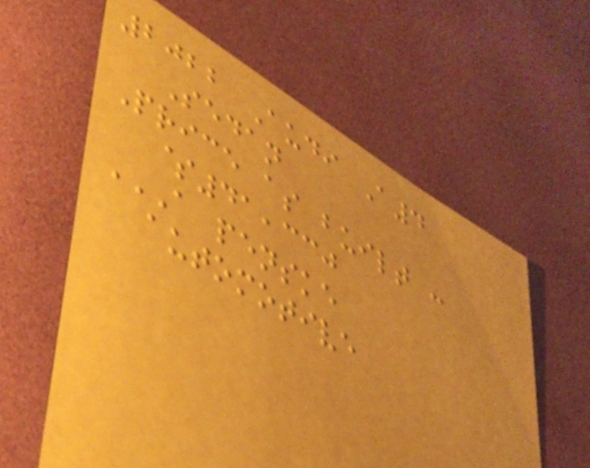2022 Audi A4
Sedan
Price as built :
$41,330
A PENSKE
AUTOMOTIVE
